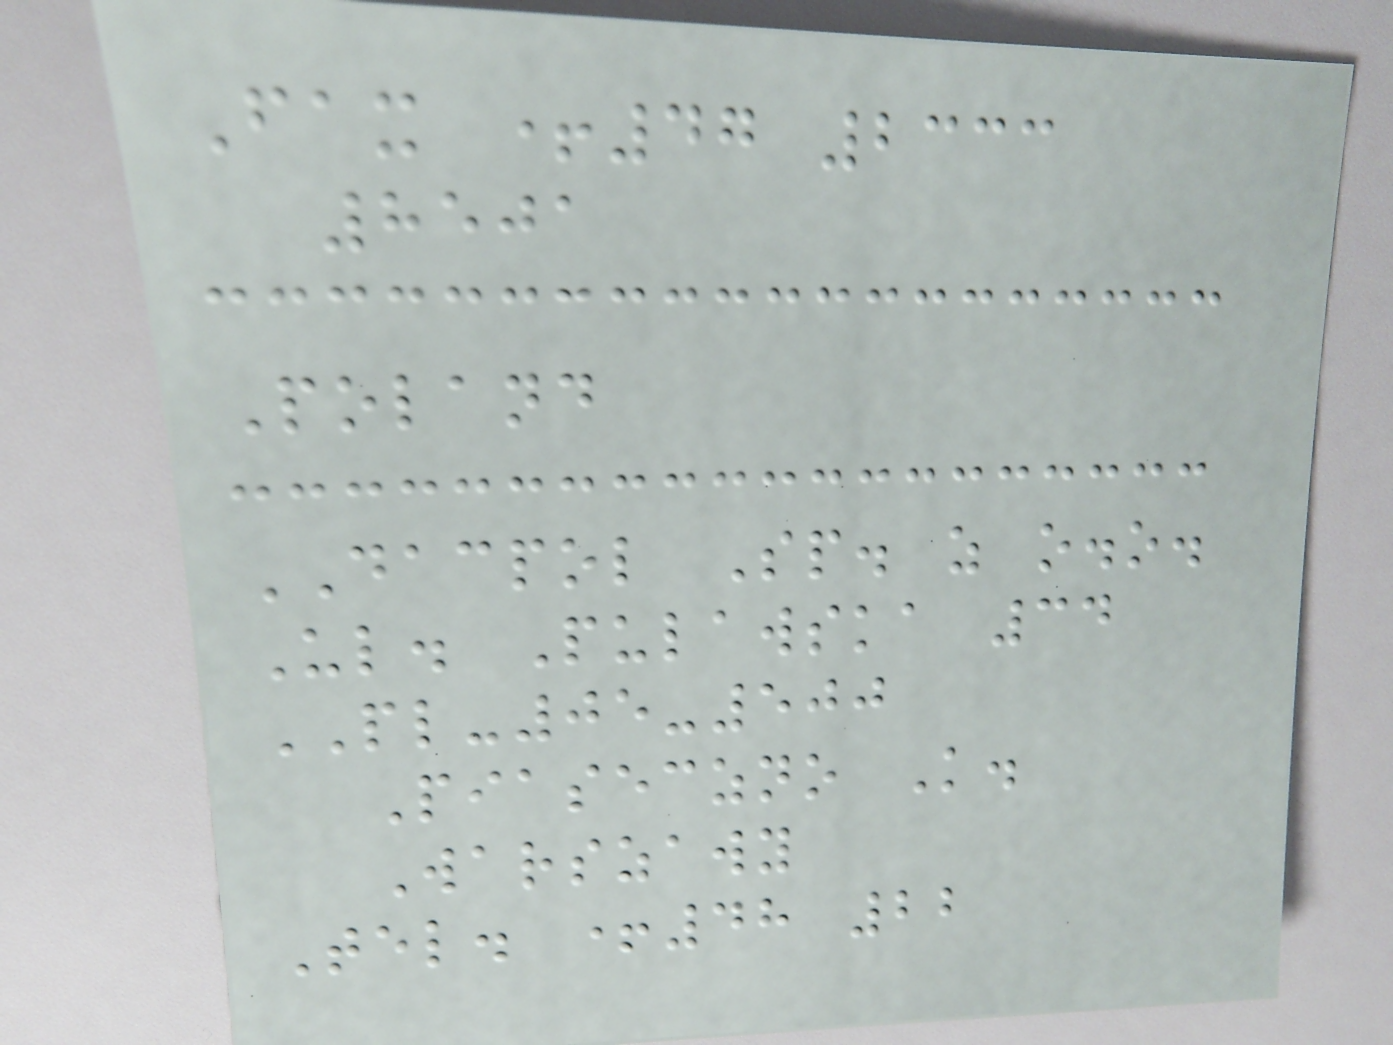Fax +47 2333
8501
Poland
DACPOL Sp. z o.o.
Ul. Pulawska 34
PL-05-500
Piaseczno K.
Warszawy
Tel. +48 22
